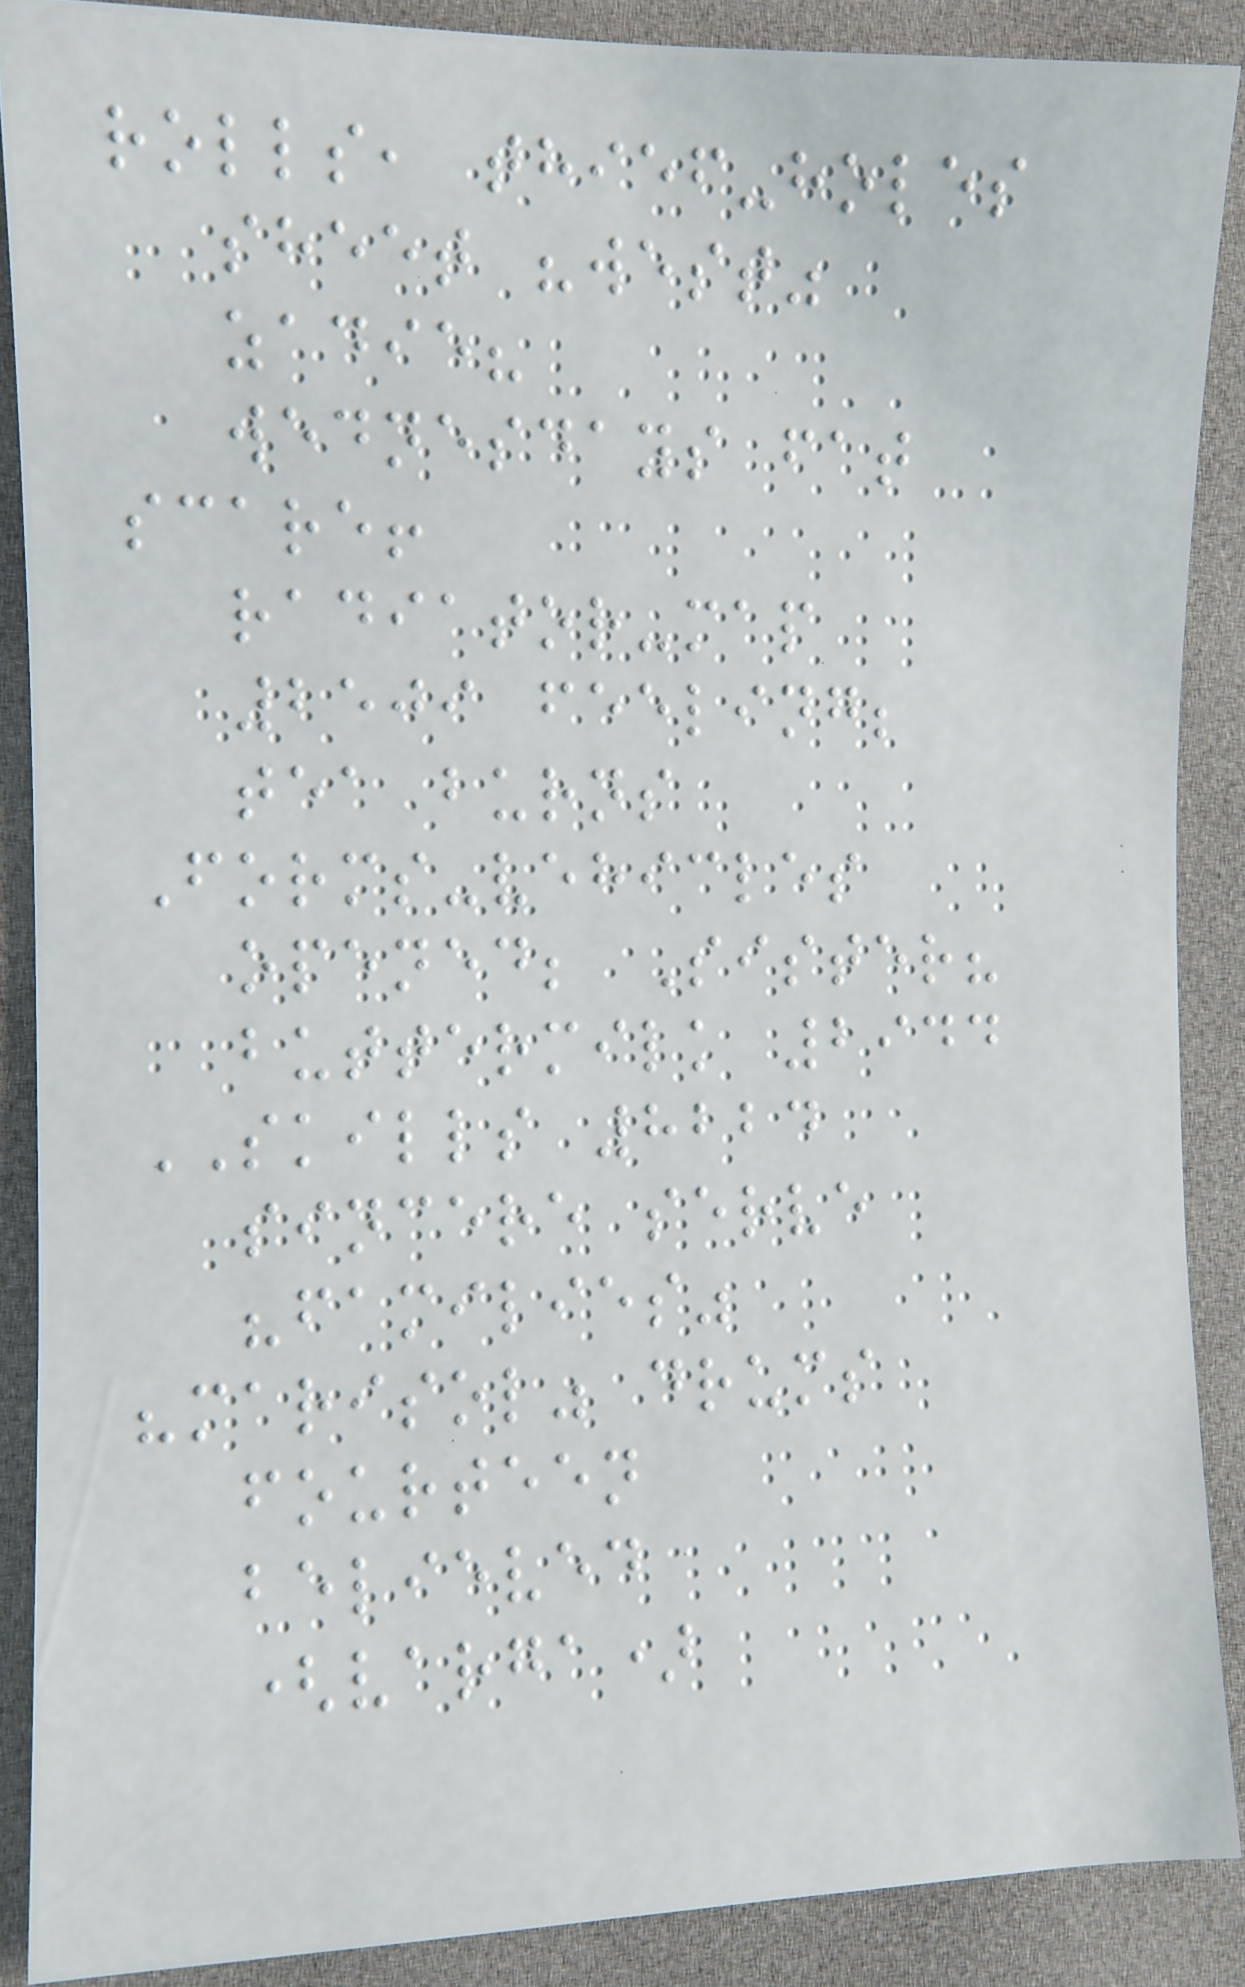rolls, thief-holes
sheet "west"
zadie?
wednesdays fat
scare!
radiator-map
2509 feeling;
tea burns
Forms-vehicles
opened; Sister?
buttermilk 2944
SKILLS 8224
sincere serve
"families"
"marisol" drums
fourteen
believed
(varga)
